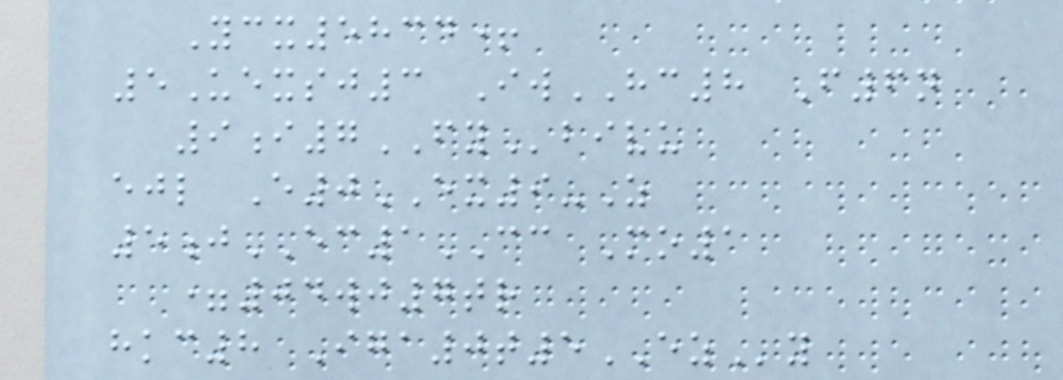Ycx5834+
5Uexsj3 IwHC8 F6n
9i7FYbivu
ejl E0EX9-Z
5jEC1CC Mo1
=04wj7tr
hkc8 Iga0t5EZy
